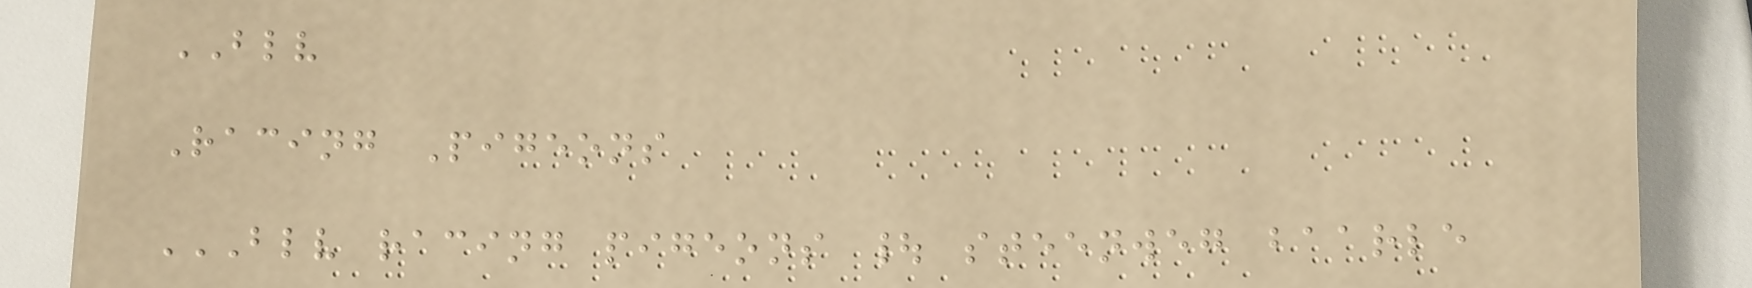BLV
Racing Pigeons
BLV RACING PIGEONS | STEENWEG BAARLE
